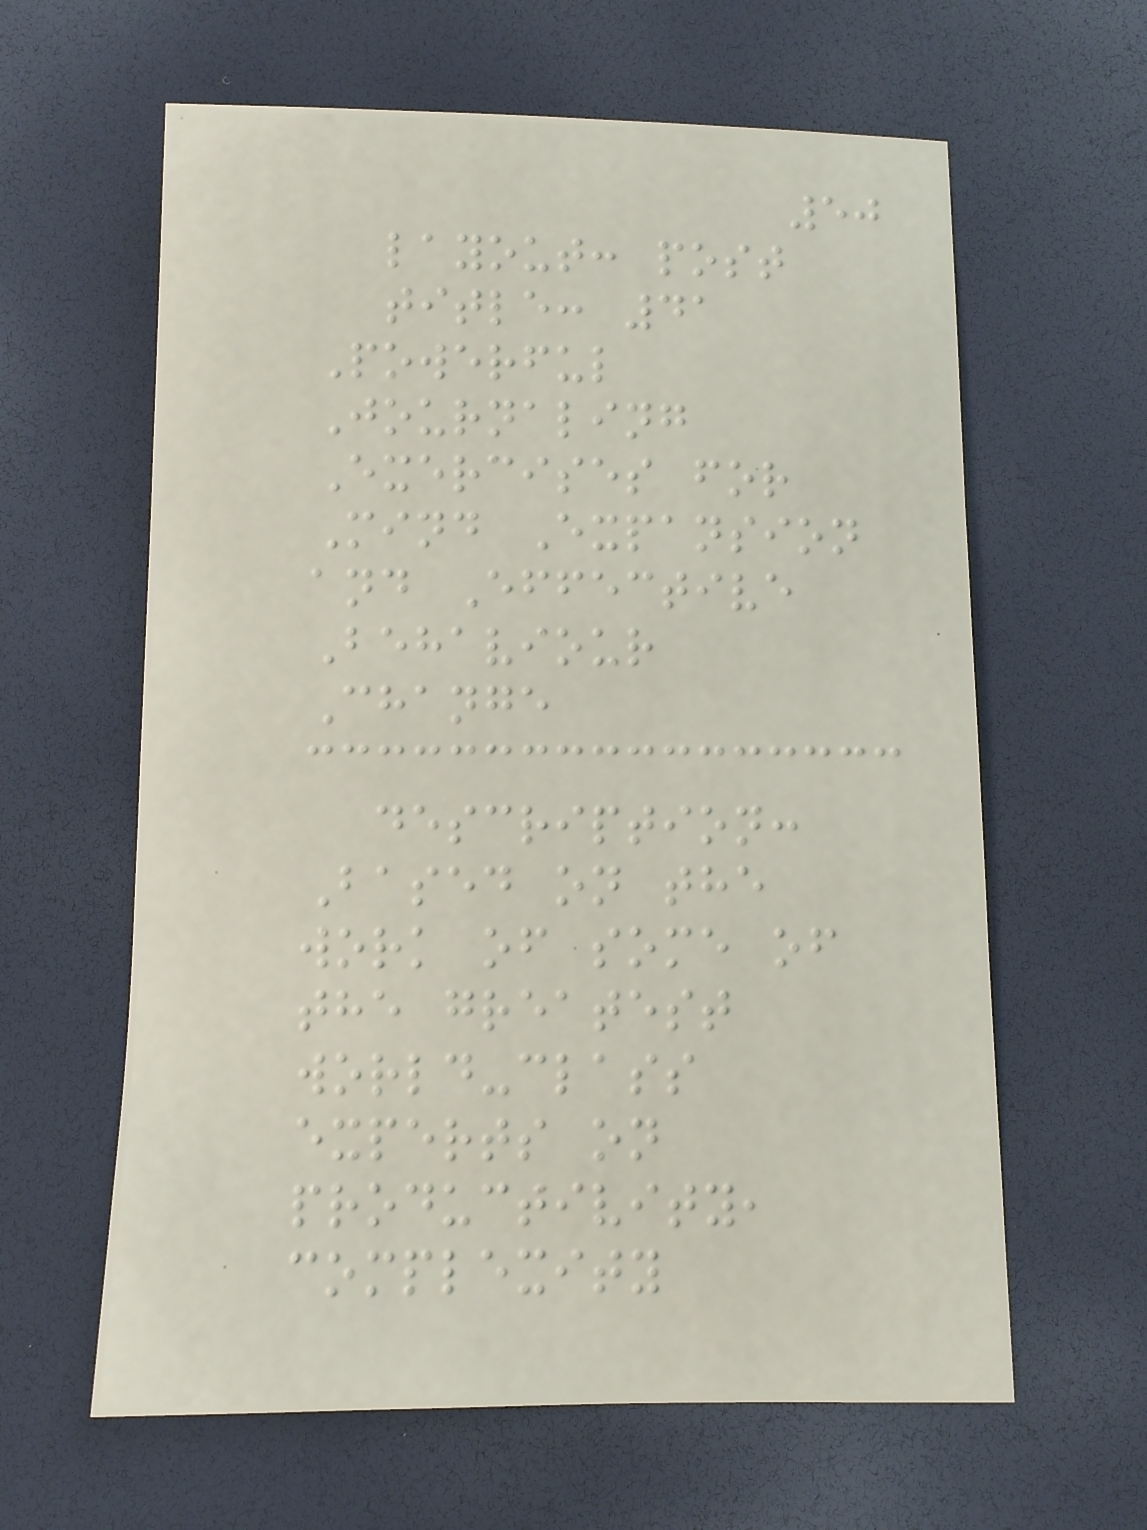50
layout: post
title: 41
Powerful
Journaling
Exercises for
Mind Expansion
and Effective
Behaviour
Change
description:
Based on the
work of some of
the greatest
world-class
experts on
productivity,
complexity
